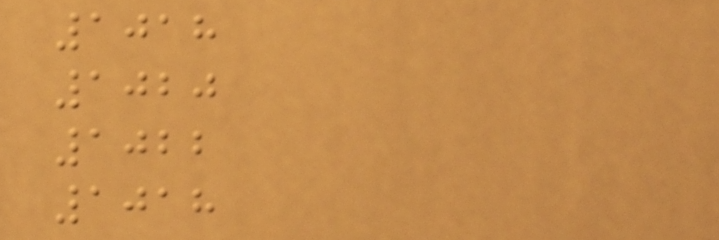1018
1020
1022
1018
